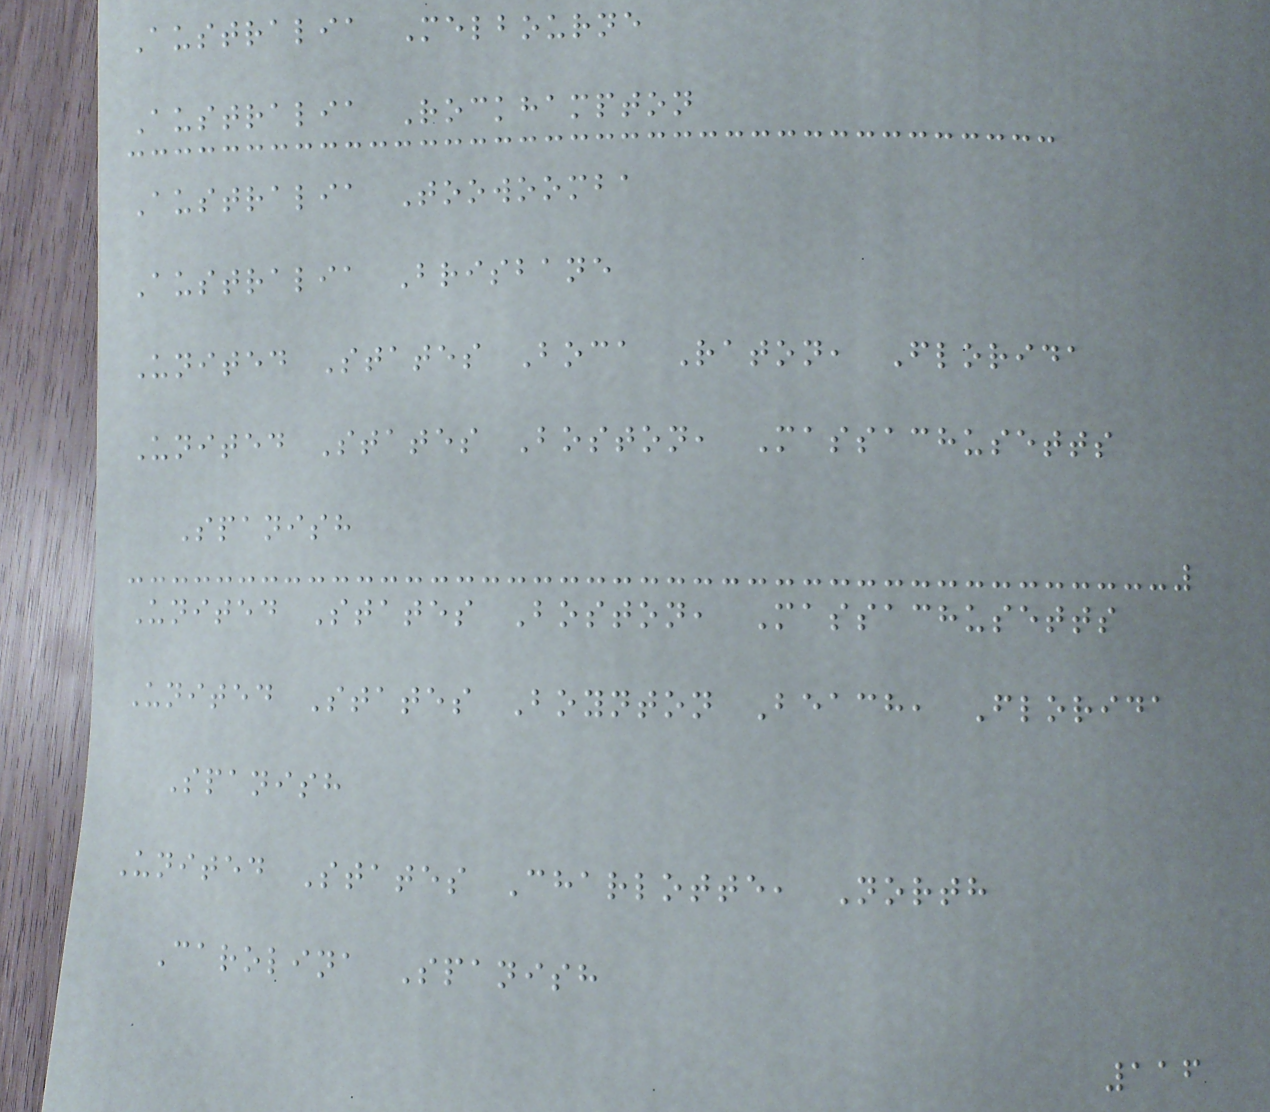Australia Melbourne
Australia Rockhampton
Australia Toowoomba
Australia Brisbane
United States Boca Raton, Florida
United States Boston, Massachusetts
Spanish
United States Boston, Massachusetts
United States Boynton Beach, Florida
Spanish
United States Charlotte, North
Carolina Spanish
116
